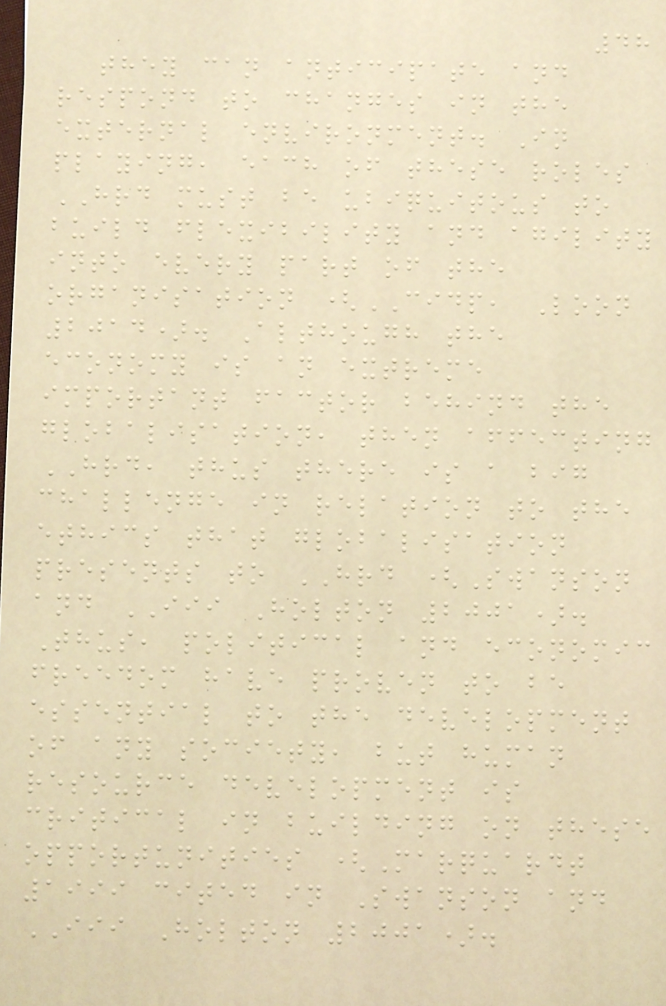48
they can anticipate and
respond to changes in the
external environment. In
playing, each of these roles
HRD must be ubiquitous to
build flexibility and agility
into every part of the
organisation (CIDP, Loon
2014). Although the
economy is an extreme
important factor behind the
globalisation, then affecting
HRD, thus there is a big
challenge in relation to the
ethics that globalisation
presents to HRD (Swanson
and III Holton 2001).
Thus, political and economic
freedom have proven to be
essential to the development
of any society, but human
resource development is
critical in building on these
opportunities (Marquardt
1999 cited in Swanson and
III Holton 2001).
